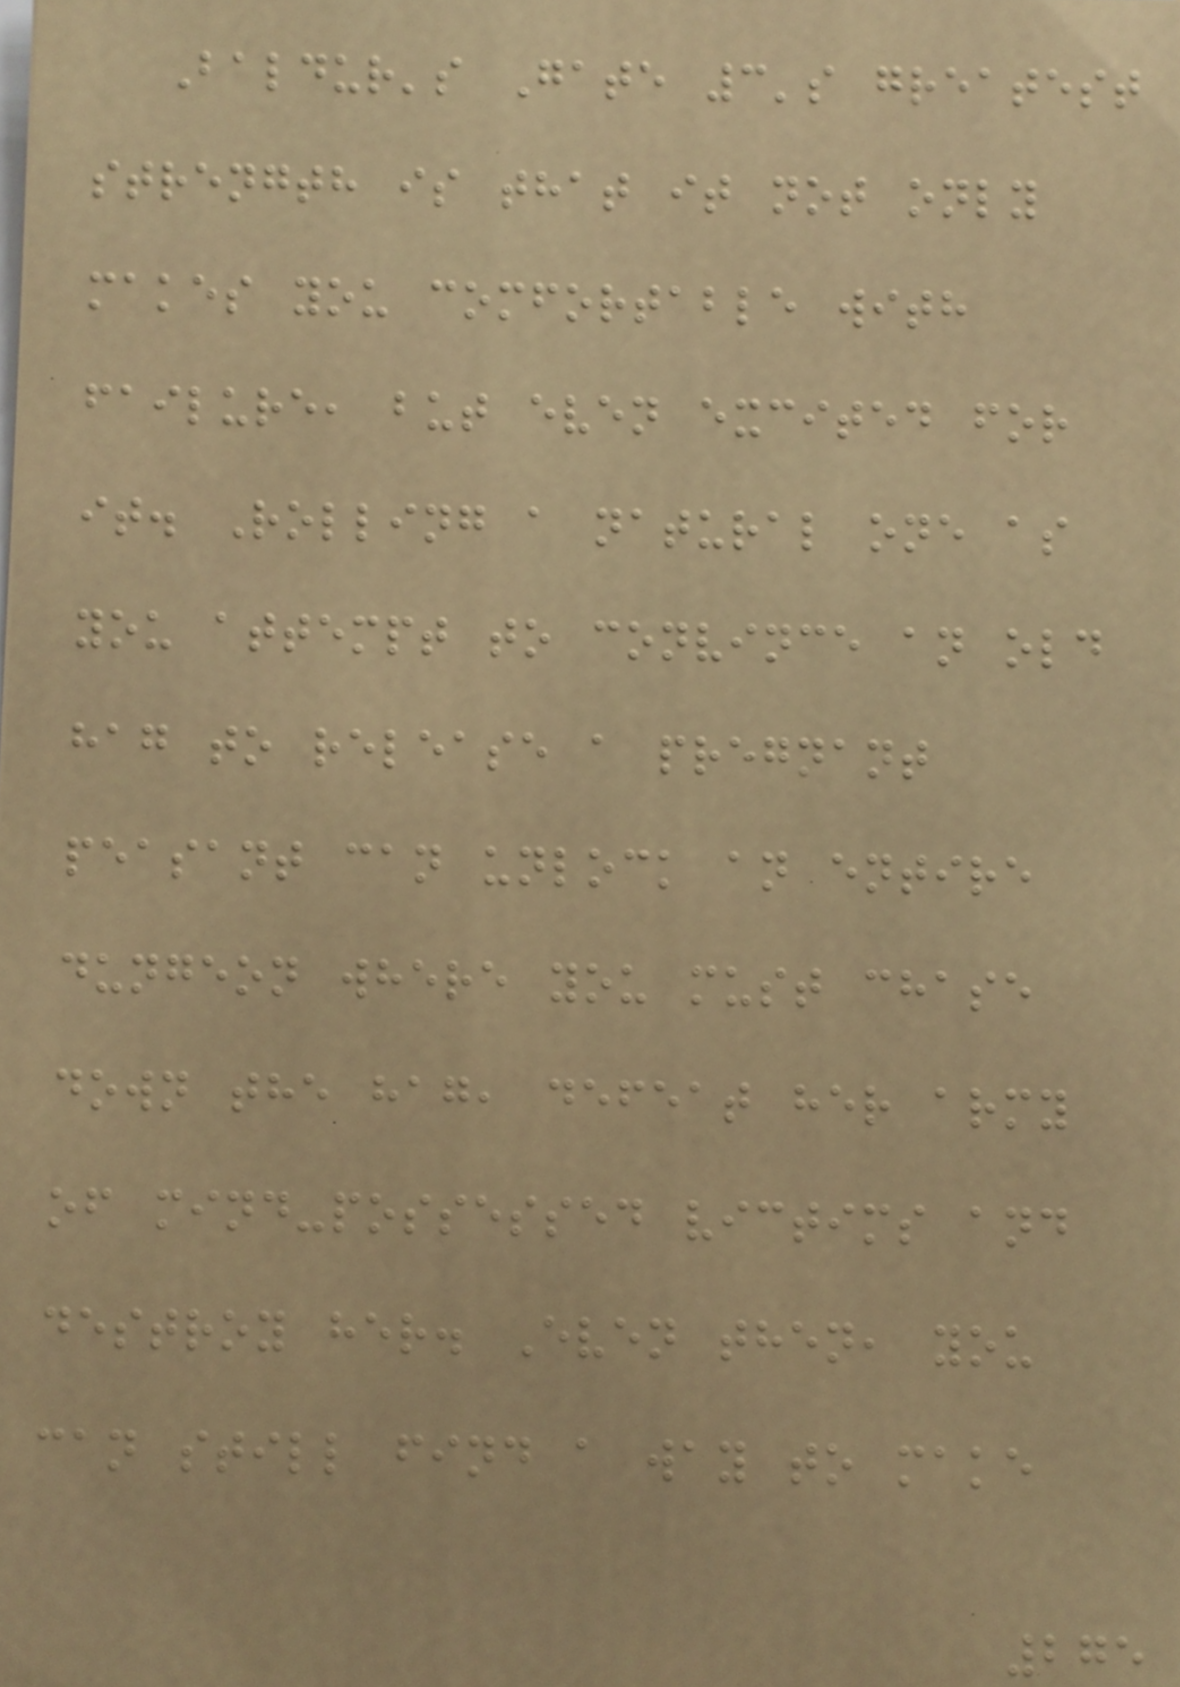Baldur's Gate 3's greatest
strength is that it not only
makes you comfortable with
failure, but even excited for
it. Rolling a natural one as
you attempt to convince an old
hag to release a pregnant
peasant can unlock an entire
dungeon where you must chase
down the hag, defeat her army
of mind-possessed victims and
destroy her. Even then, you
can still find a way to make
275
